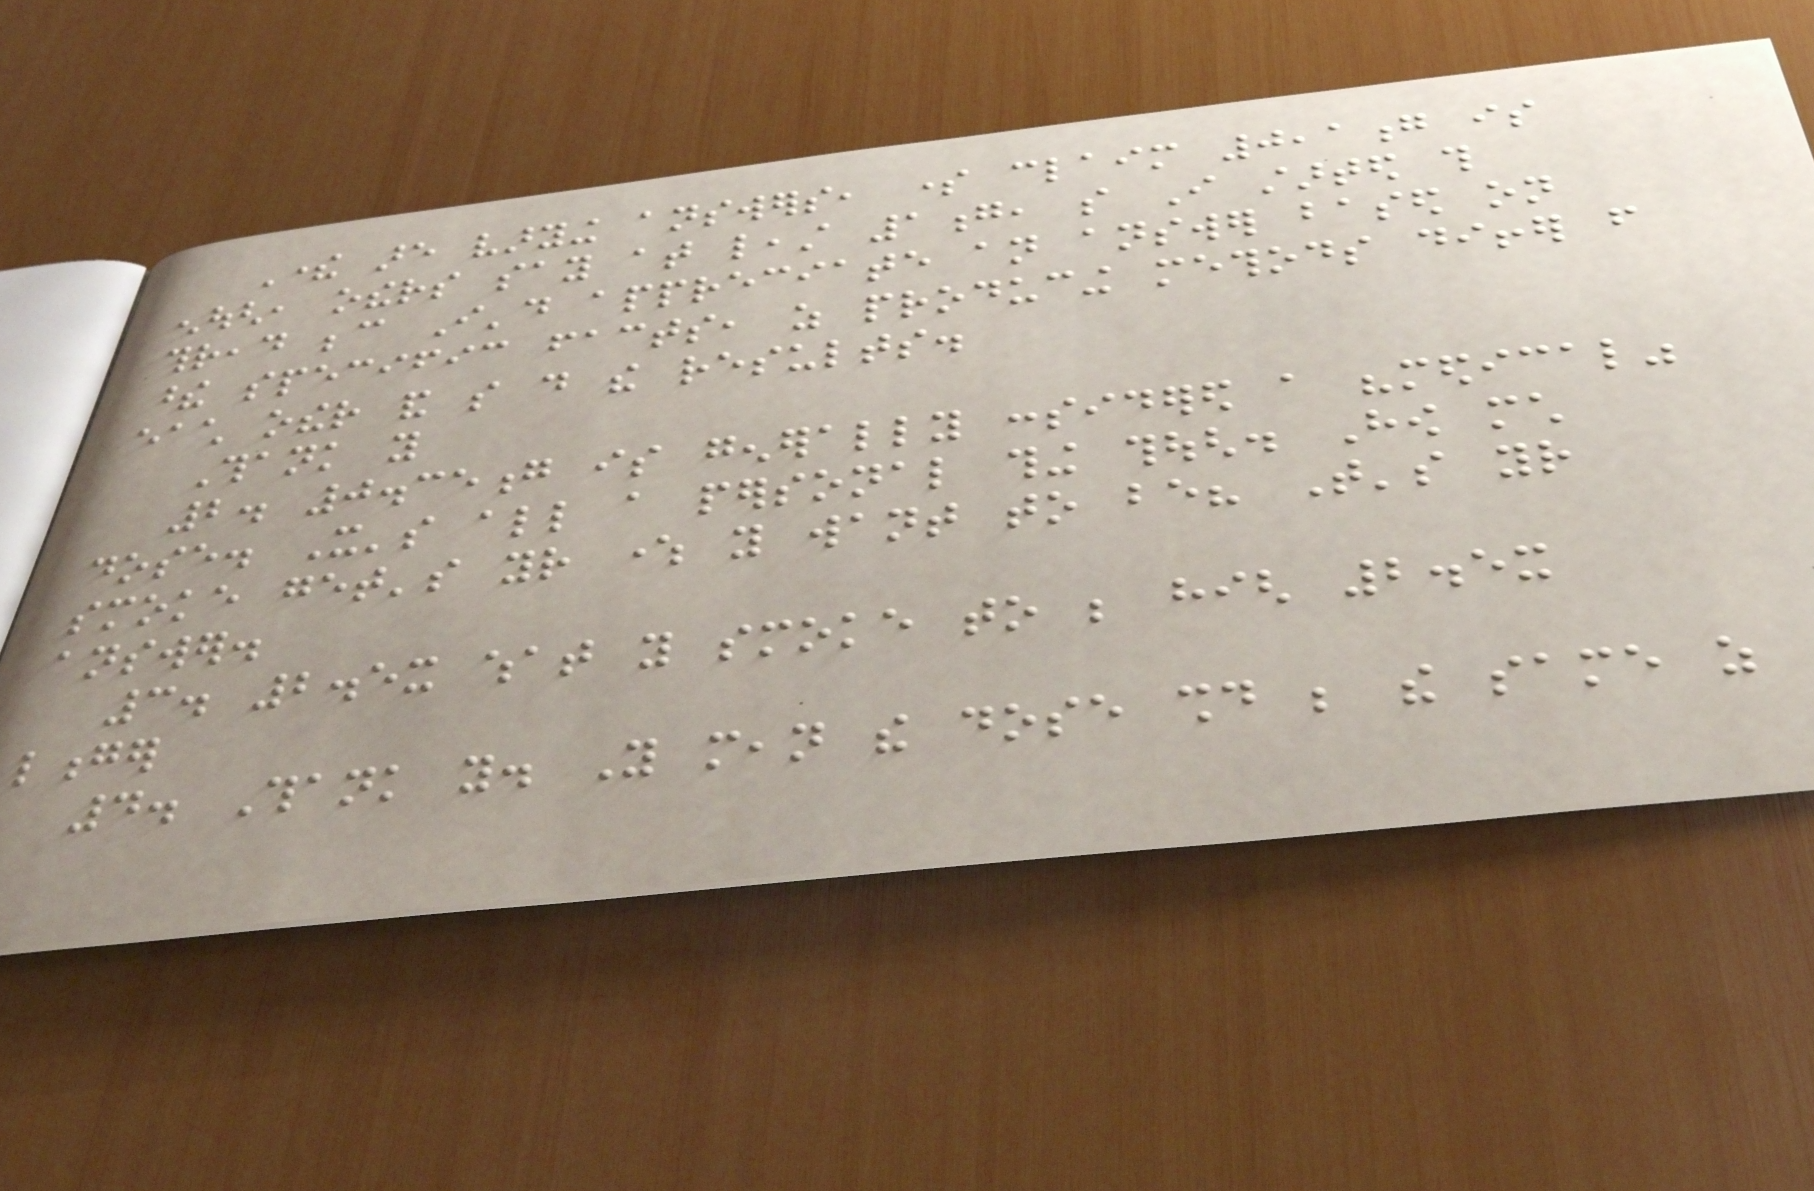There are varying answers, some claim 0,1g is
enough, others say at least 1g, so I started this
thread because I'd appreciate an answer based on
these specific facts, as producing methods differ from
each other and so do the results.
Thank you
2. 0.35g is generally considered a "medical"
dose. It's all a personal thing though. How much
smoke get's your where you want to be? That's your
answer.
3. 2.5x what you smoke to be high 2.5x
longer
4. Thank you. You mean the dose should be the same as
